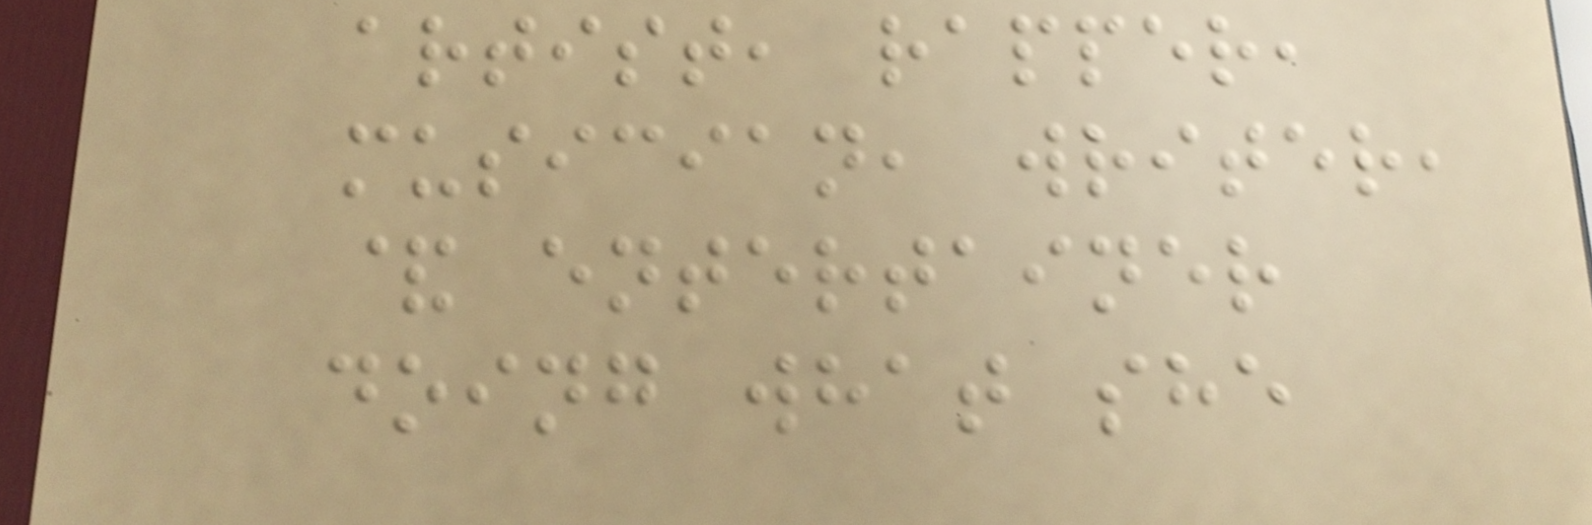artist, rapper,
musician, writer,
& entertainer
doing what she
